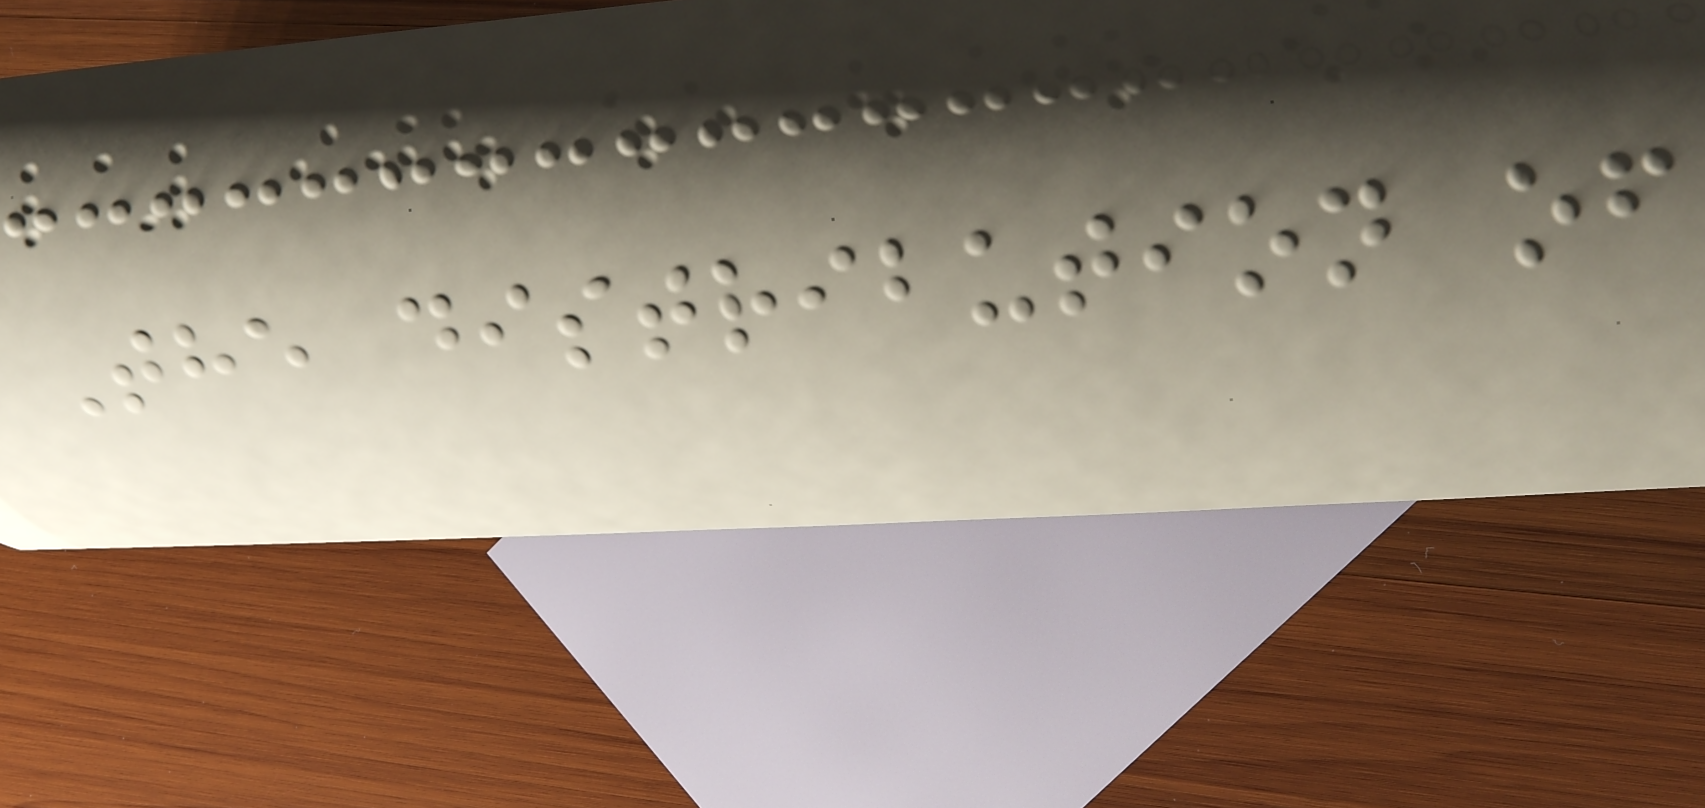The distribution of
